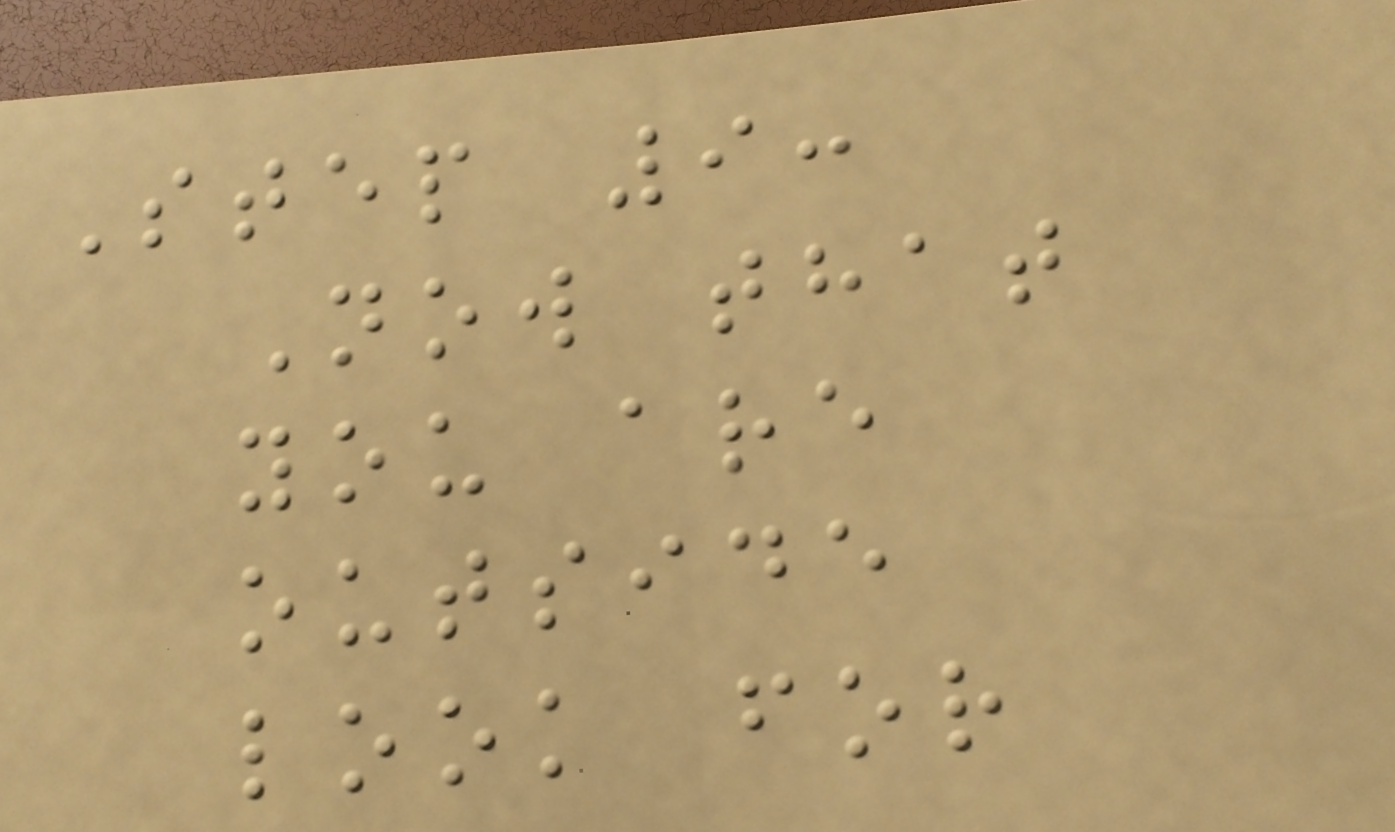Step 9:
Now that
you are
outside
look for
